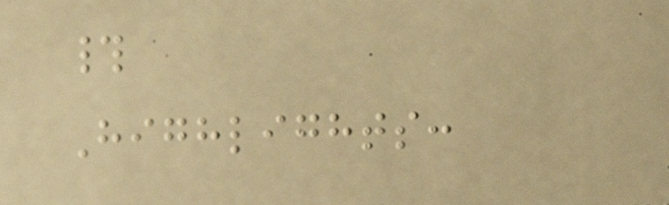#
Highlights:
